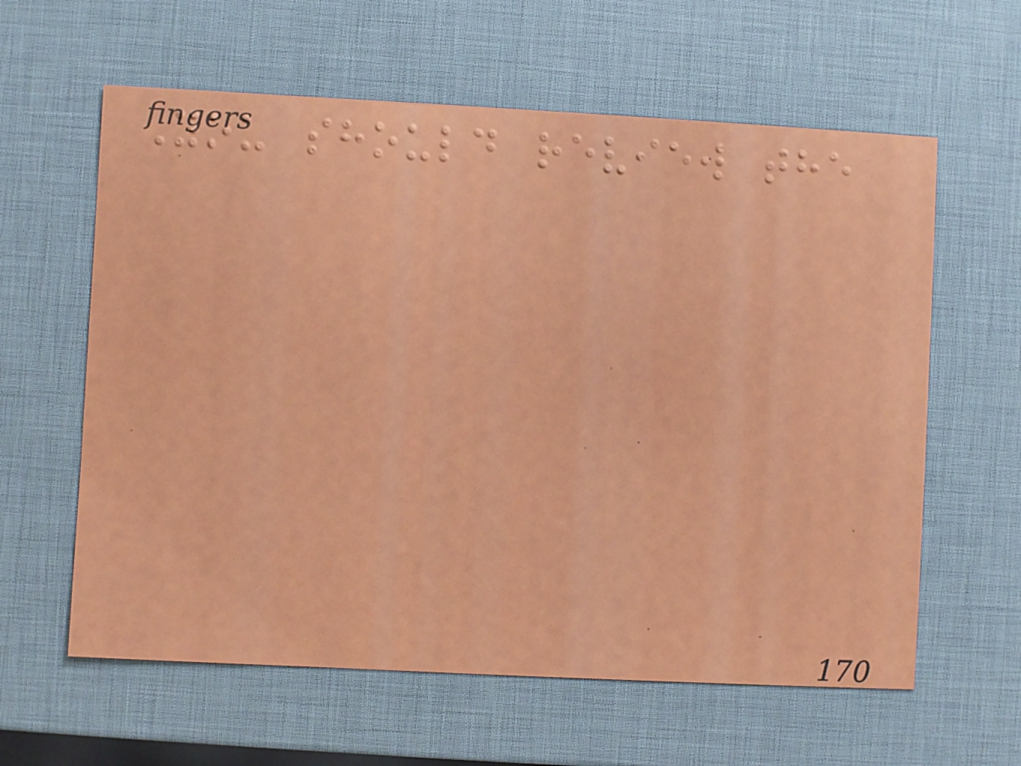You should review the
